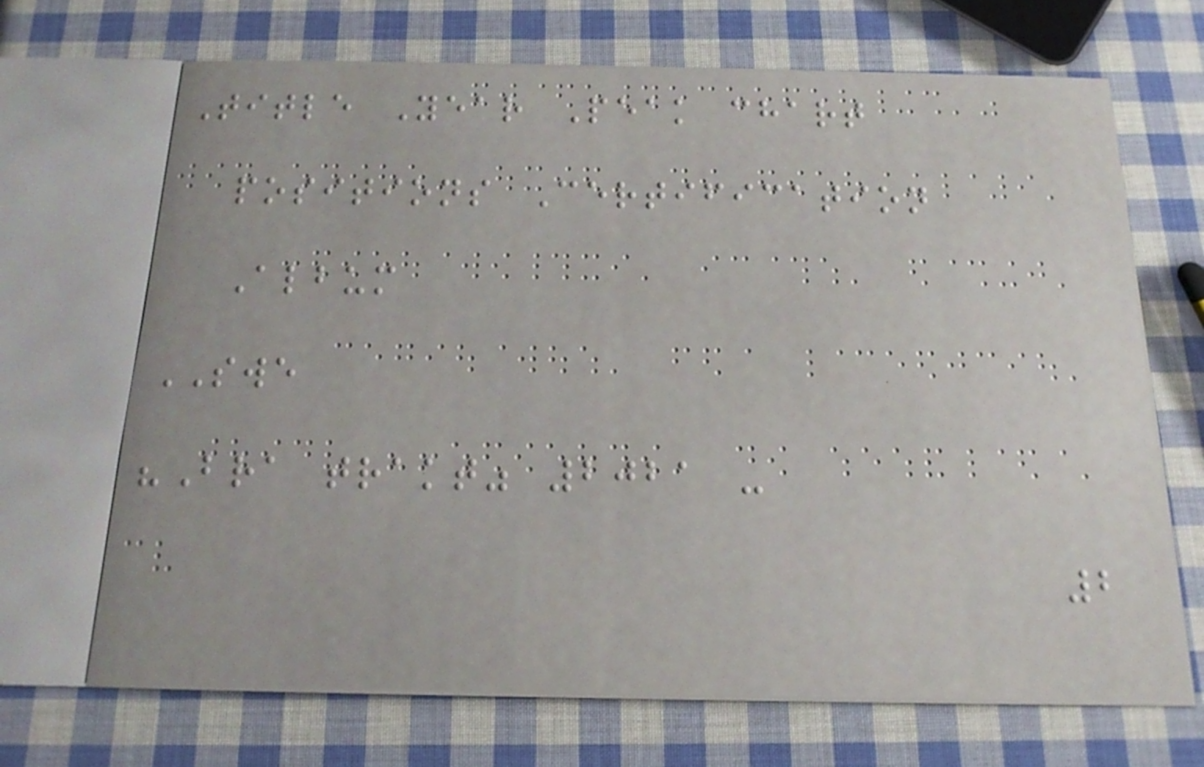Title Year Peak chart
positions Certification
Album
SWE
"Bra trakt" 2021 -
2
